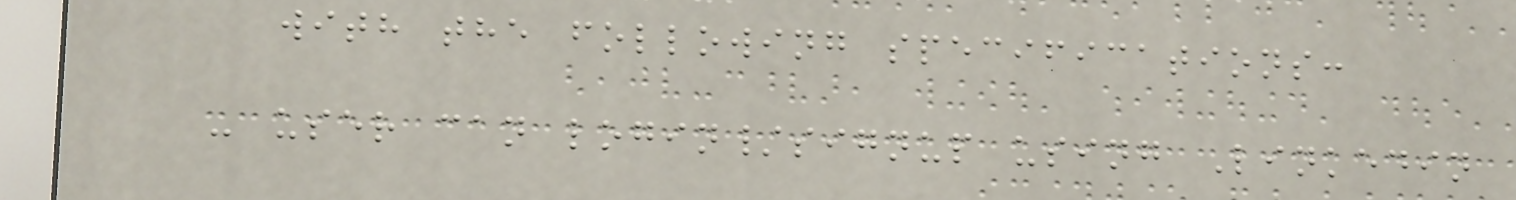with the following specifications:
- user can login/signup using Linkedin
